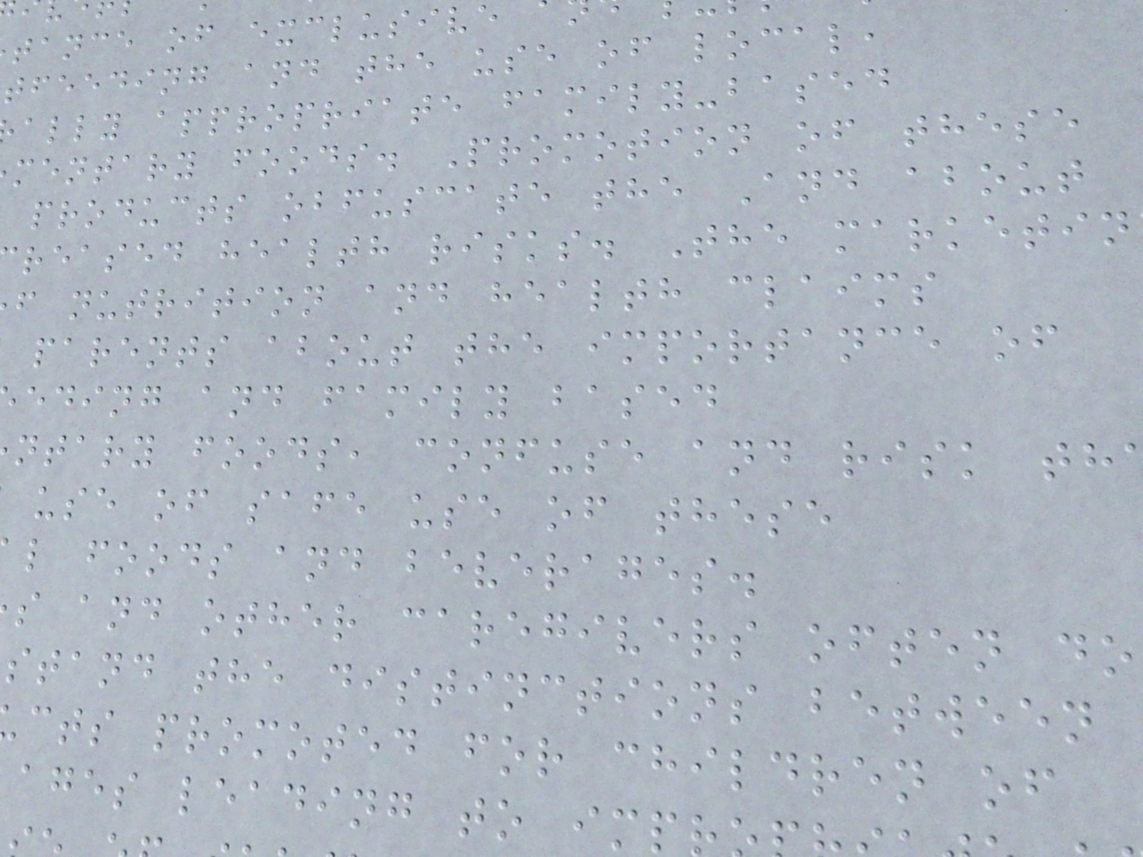tance of exclusive
tfeeding and the use of local,
ally appropriate family-based
mentary foods. Promotion of these
products obfuscate the And about
reased health risks. The marketin
f nutrition and health claims
parents about the importance of
eding and family based
ntary foods, confuse and risk th
use of safe use of these
l foods and beverages.
s and other caregivers often do
stand the distinctions between
cts promoted for children of
ages leading to imp
